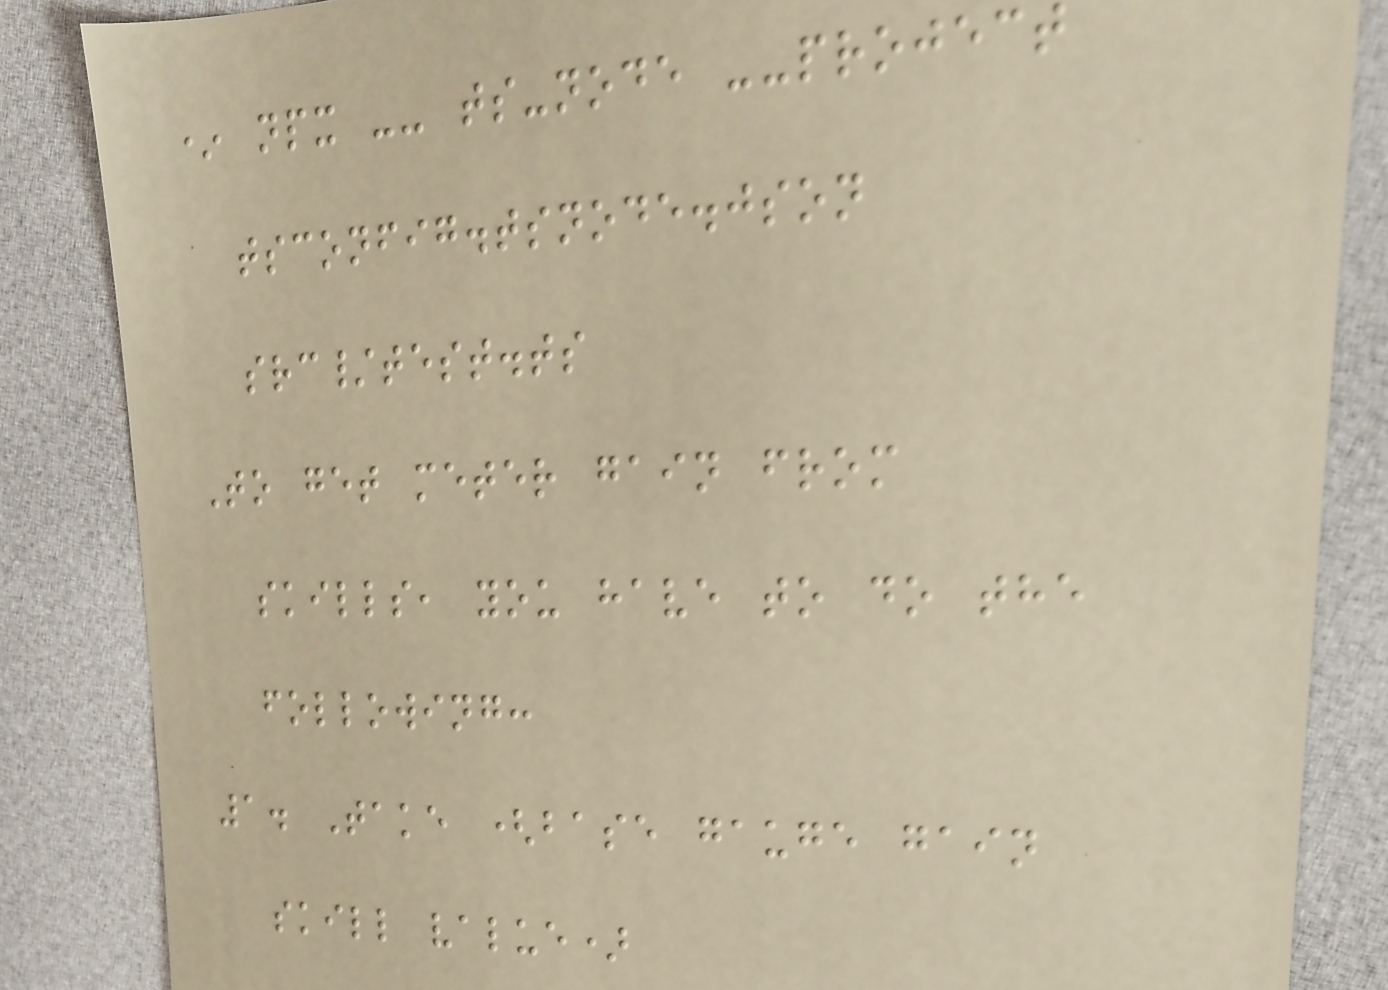* npx -- ts-node --project
tsconfig.tsnode.json
src/test.ts
To get meter gain from
skills, you have to do the
following:
1. Take (base gauge gain
skill value)
